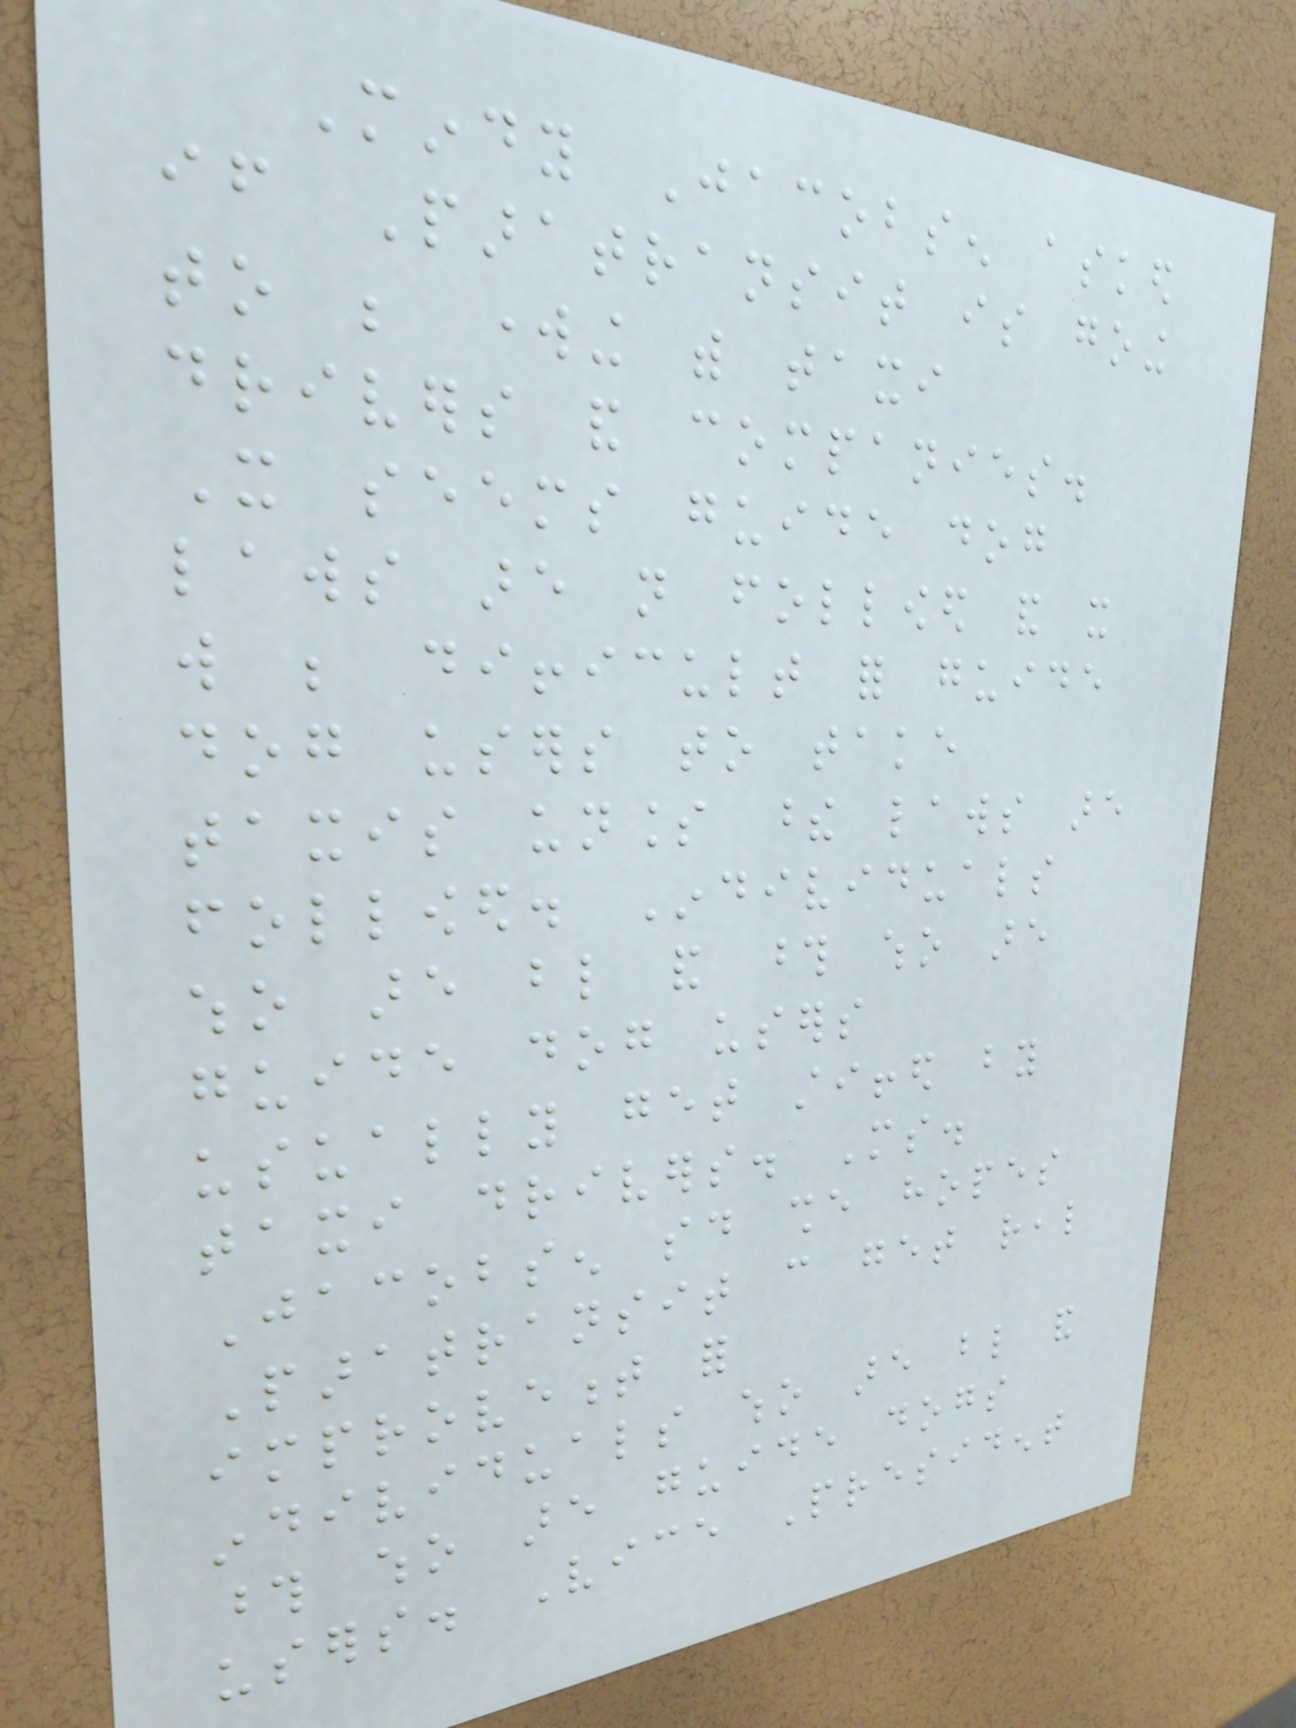Mindy Jacobsen asked
if Paratransit is going
to be working with taxi
drivers and companies.
It seems guide dog
laws are not followed and it
will be difficult for guide
dog users to take
taxis unless these laws are
followed. Individuals
who are blind and those who are
guide dog users
usually get stiffed by
taxi drivers. Ms.
Jacobsen said she hopes
Paratransit can get real
improvement for
individuals who are blind and
those who are guide dogs
users. Vice President
